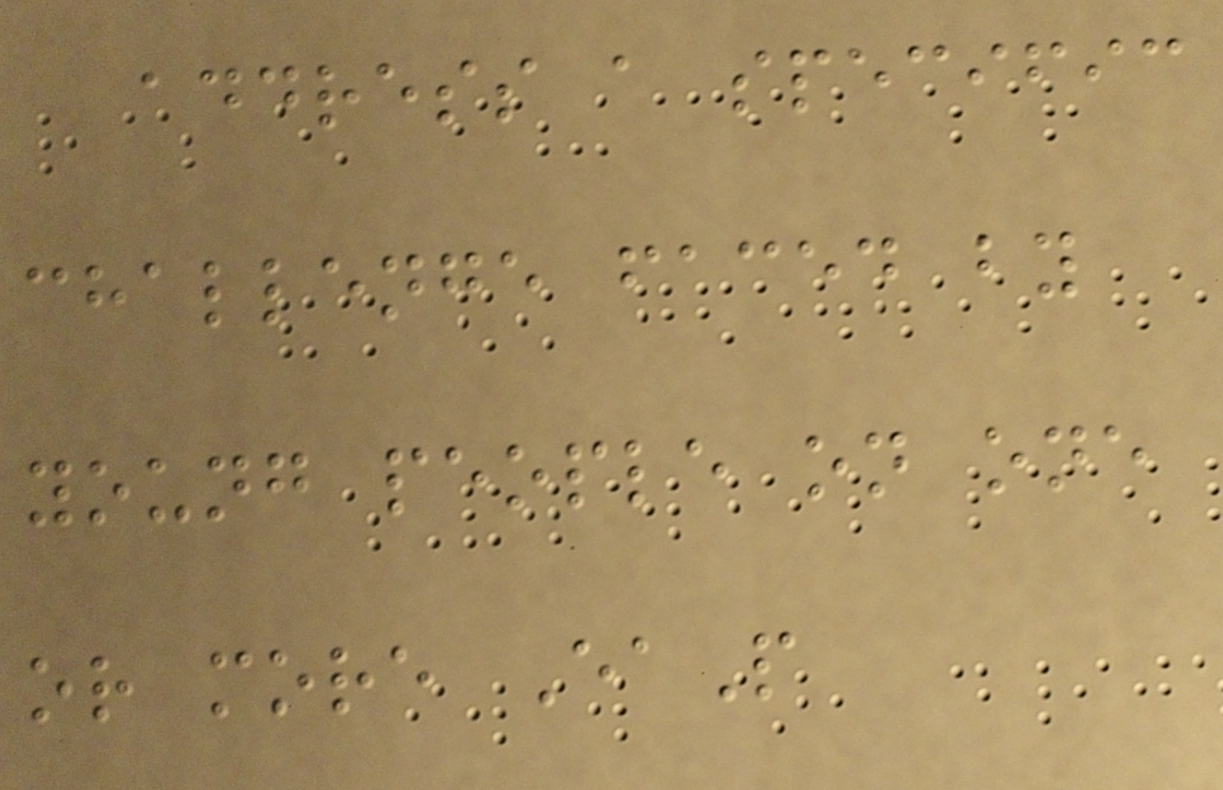address a specific
challenge faced by
young people on one
or more EaP
